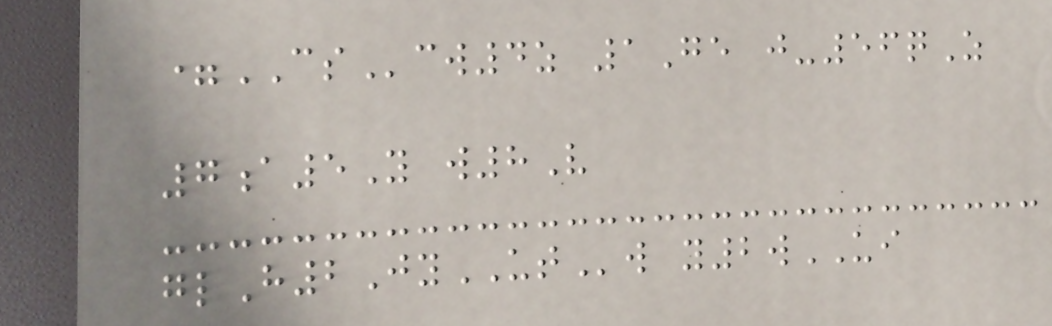=CScw4z 1Ge j-56qZ
7a5Y w8V
glH2JyUTw y2wUI
